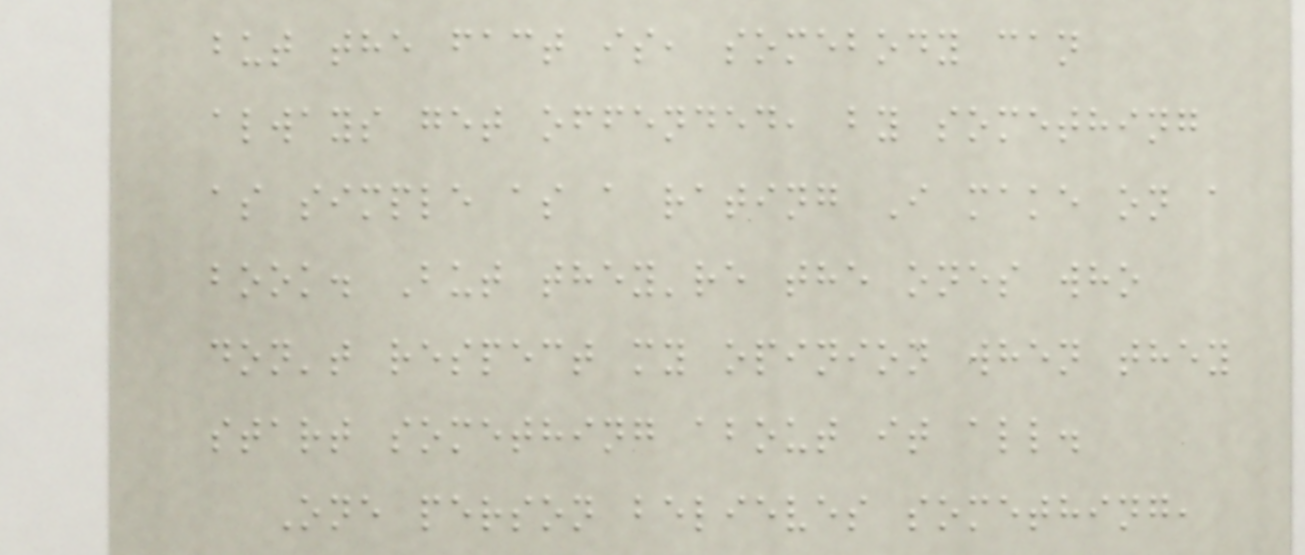but the fact is, somebody can
always get offended, by something
as simple as a rating I make on a
book. But they're the ones who
don't respect my opinion when they
start something about it all.
One person believes something,
